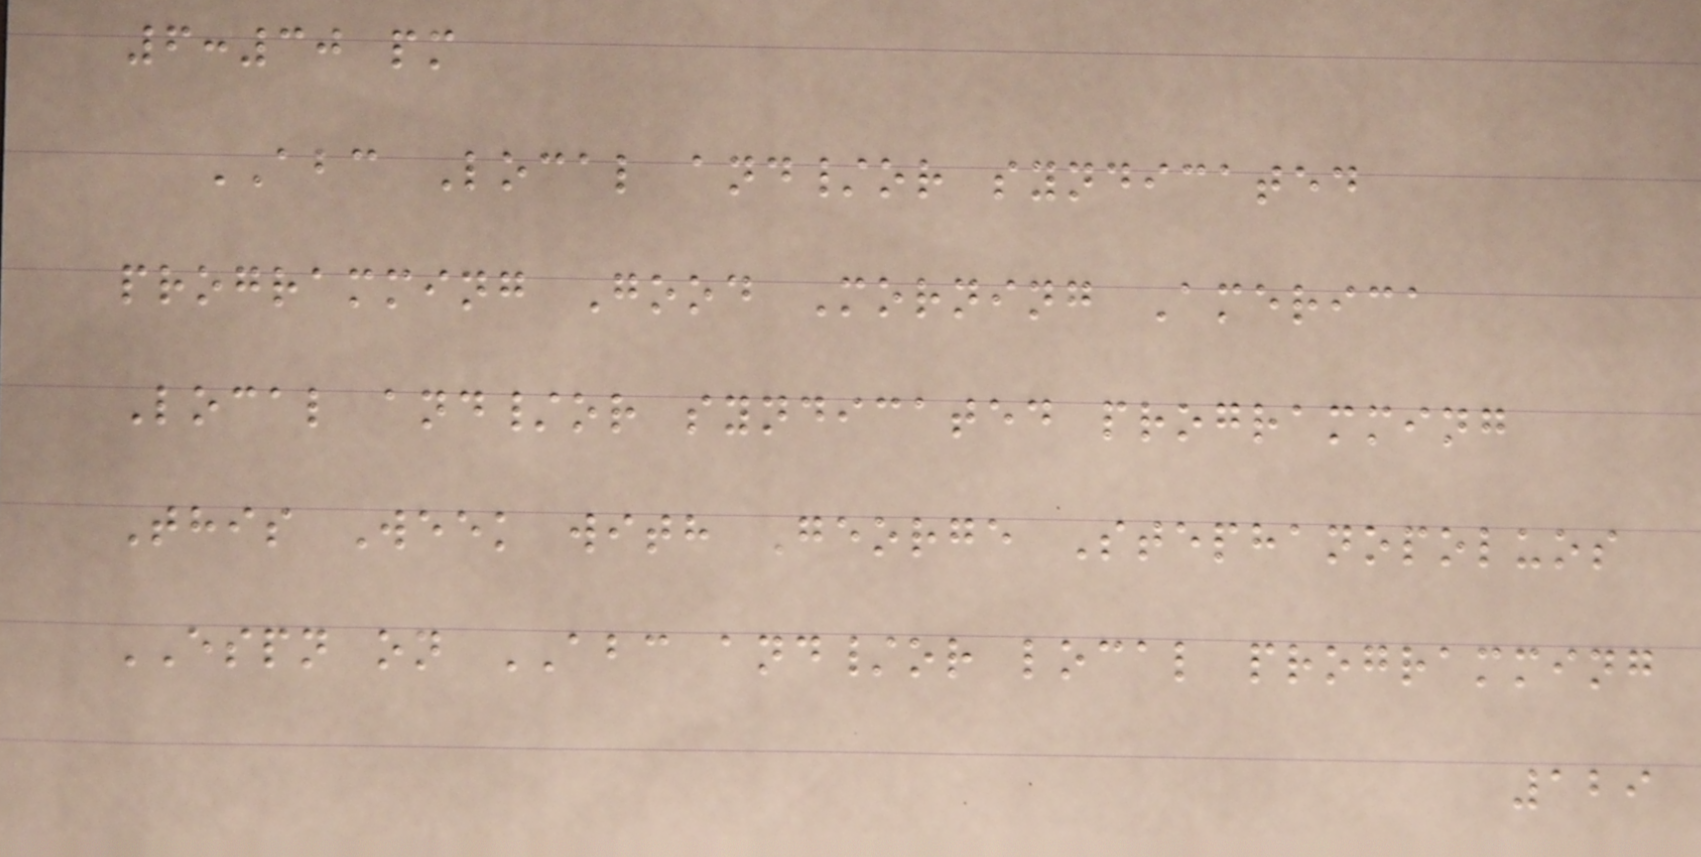6:30 pm
ABC Local and/or syndicated
programming Good Morning America
Local and/or syndicated programming
This Week with George Stephanopoluos
ESPN on ABC and/or local programming
129
